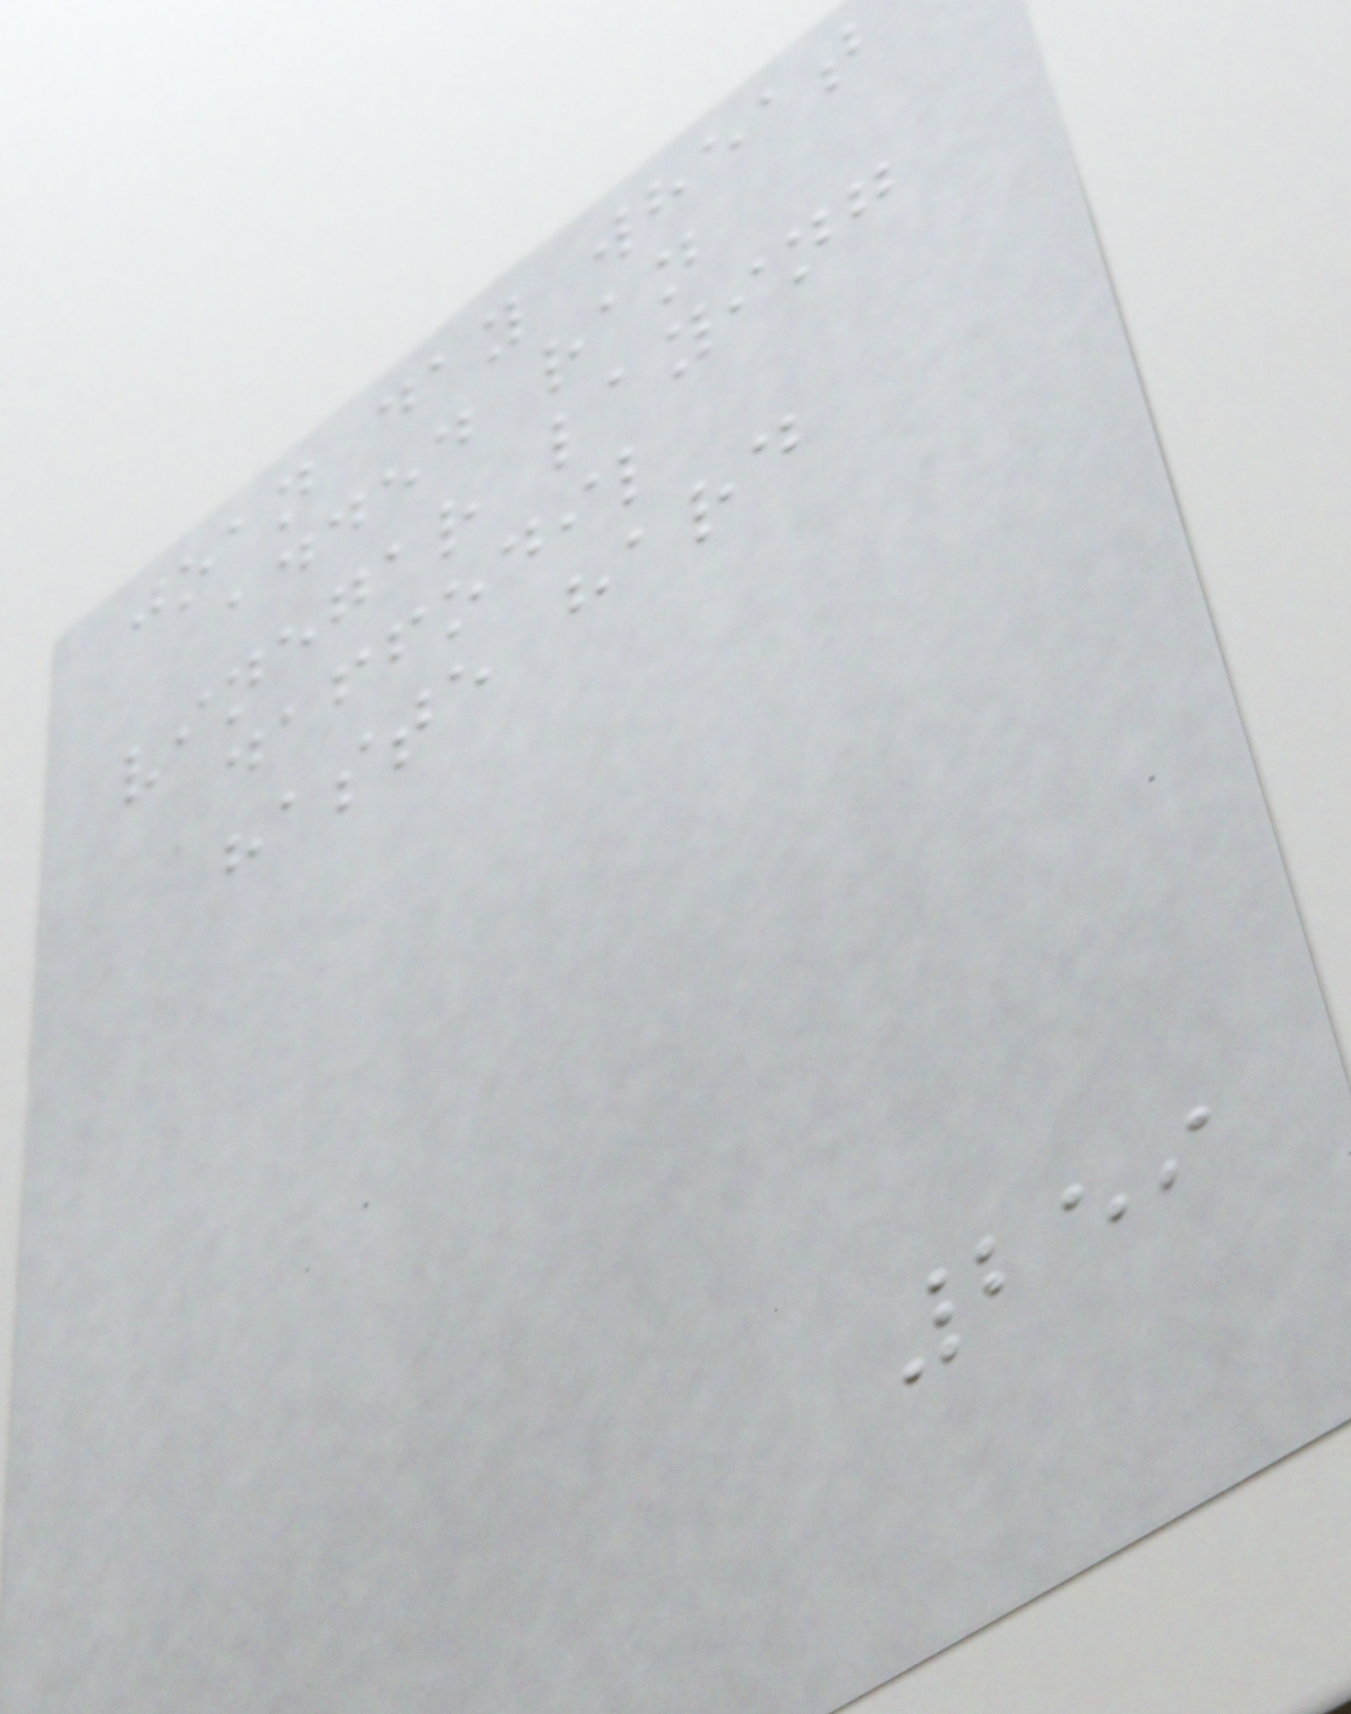joan day wheat
added ran
vinegar laying
daffodil
haste hard
259
